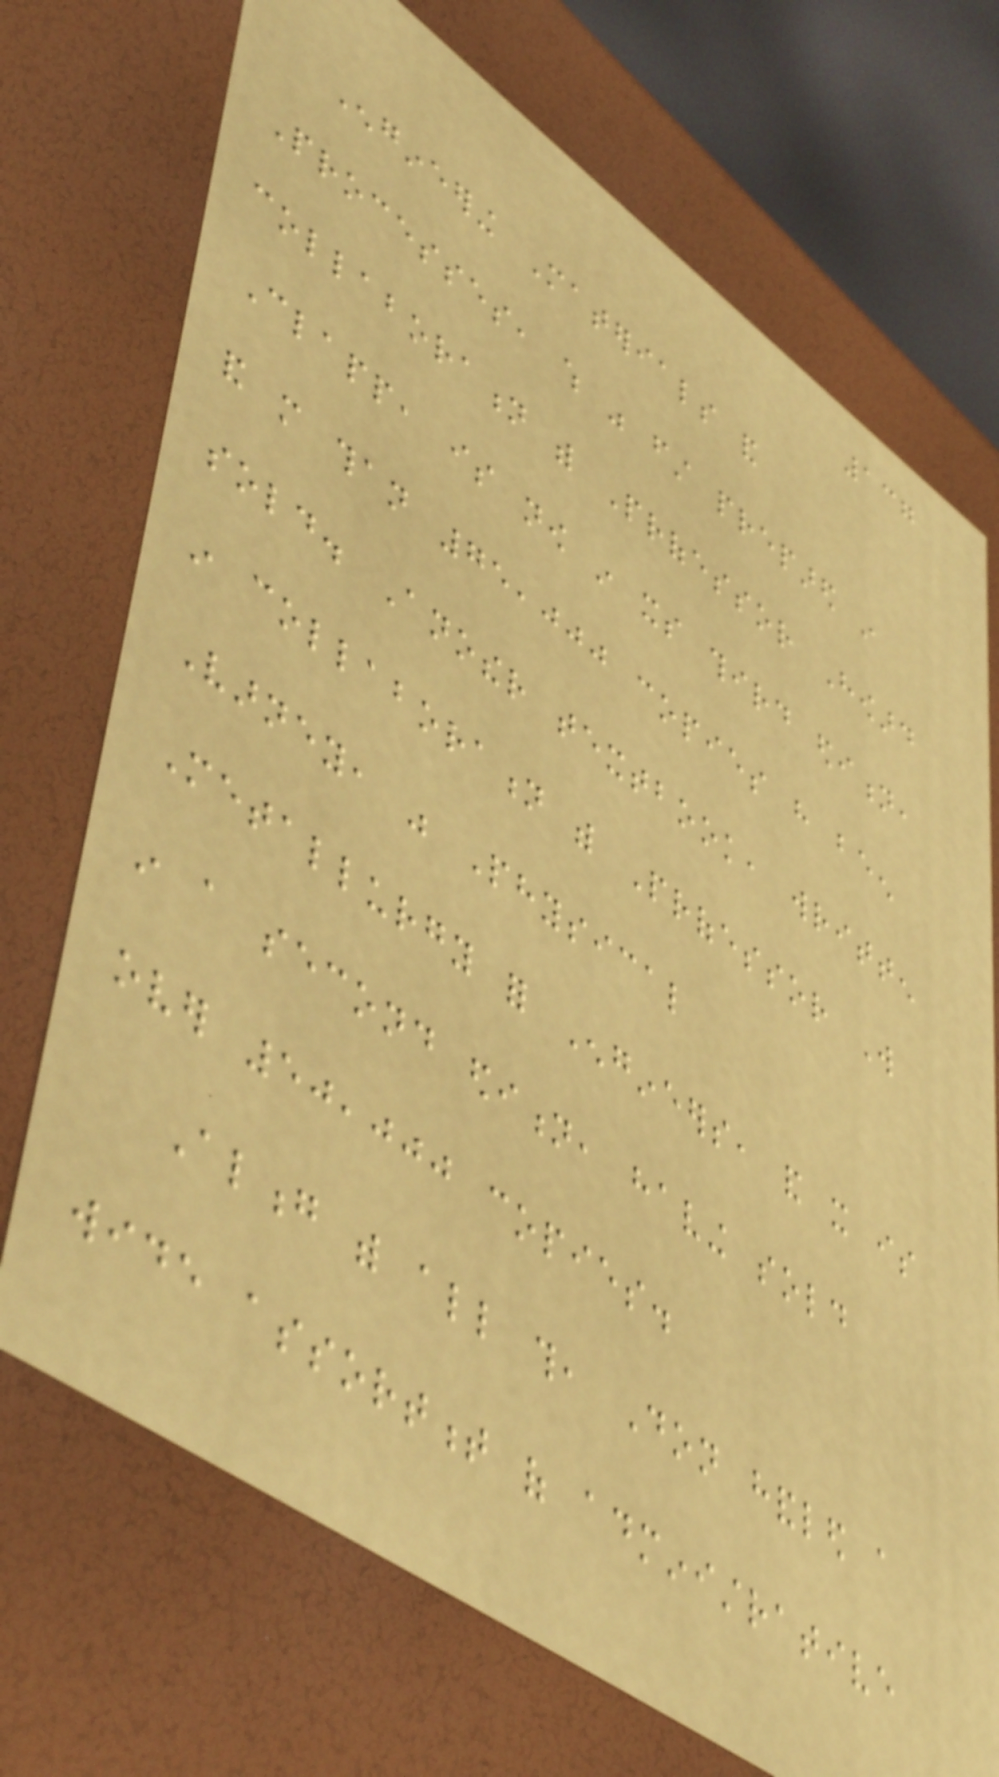137
Engineering Materials and
Processes, which was first prepared in
collaboration with Professor Howard
Clapp, is now in its third edition,
and more than 75,000 copies have been
sold. Another textbook, written
in collaboration with Professor Will
Varney, was Physical
Metallurgy for Engineers, and it is
in a second edition, having sold
over 50,000 copies.
Along with all this, Don handled a
wide assortment of administrative
